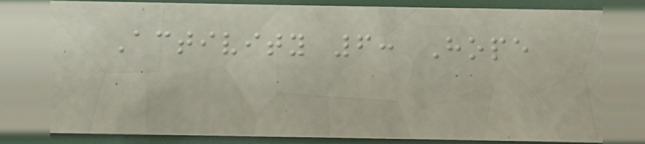Activity 6: Hope
